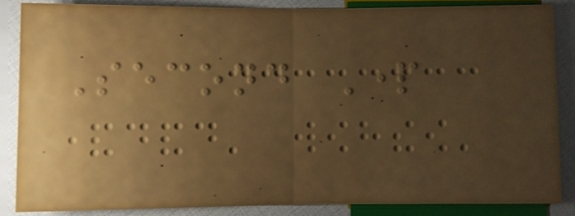Second Part
